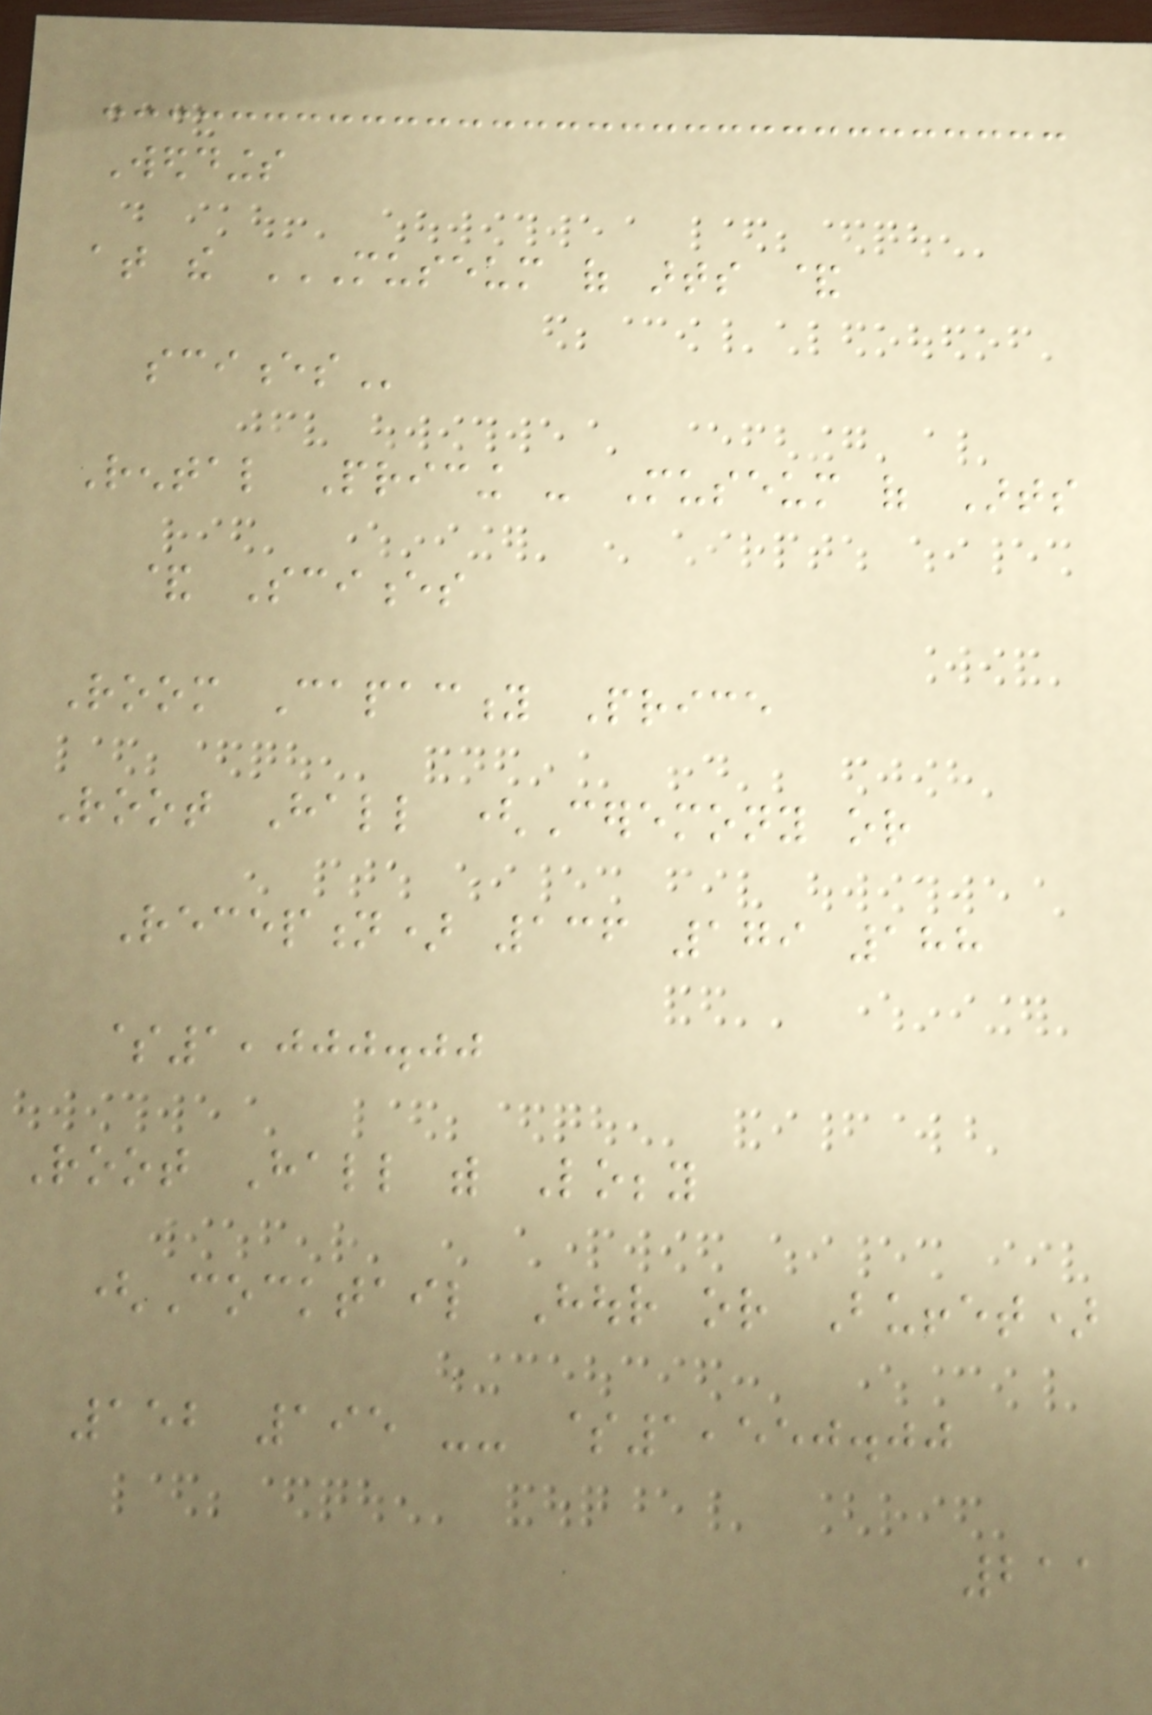Weddings
at the MUSEUM OF ARTS &
SCIENCES
Rental Pricing - Museum of Arts
& Sciences
Room Capacity Price
Root Hall (Ceremony or
Reception) 136 179 188
$1,000.00
Root Hall with Lobby
(Cocktail Hour or Buffet)
152 195 -- $1,550.00
211
